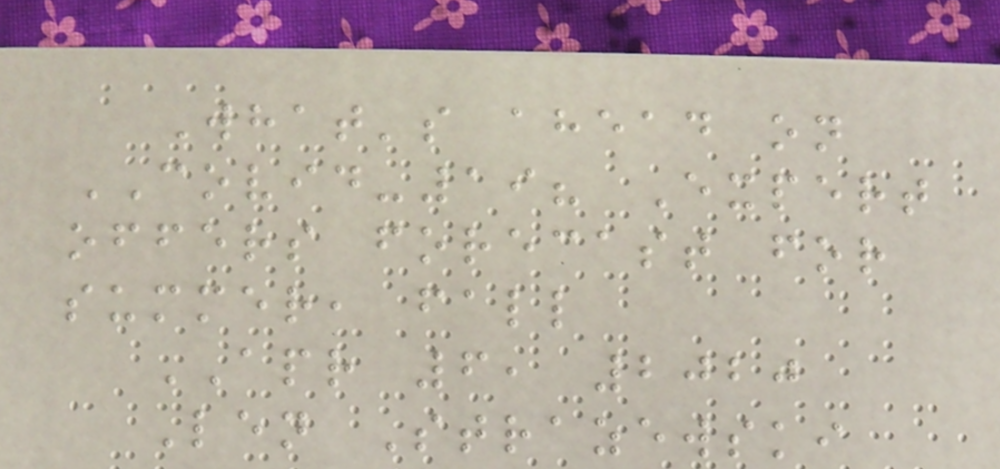What's ahead on
COVID-19? Expert
offers forecast for
summer, fall
APR 6, 2020
Len Strazewski
